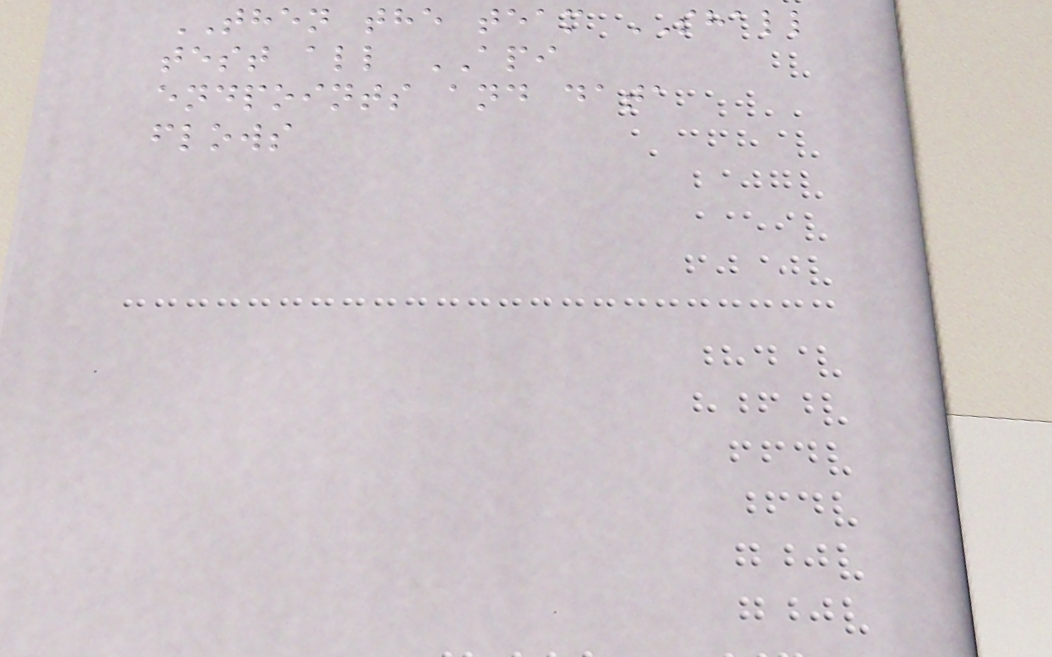THEN the team SHALL
test all API
endpoints and data
flows
